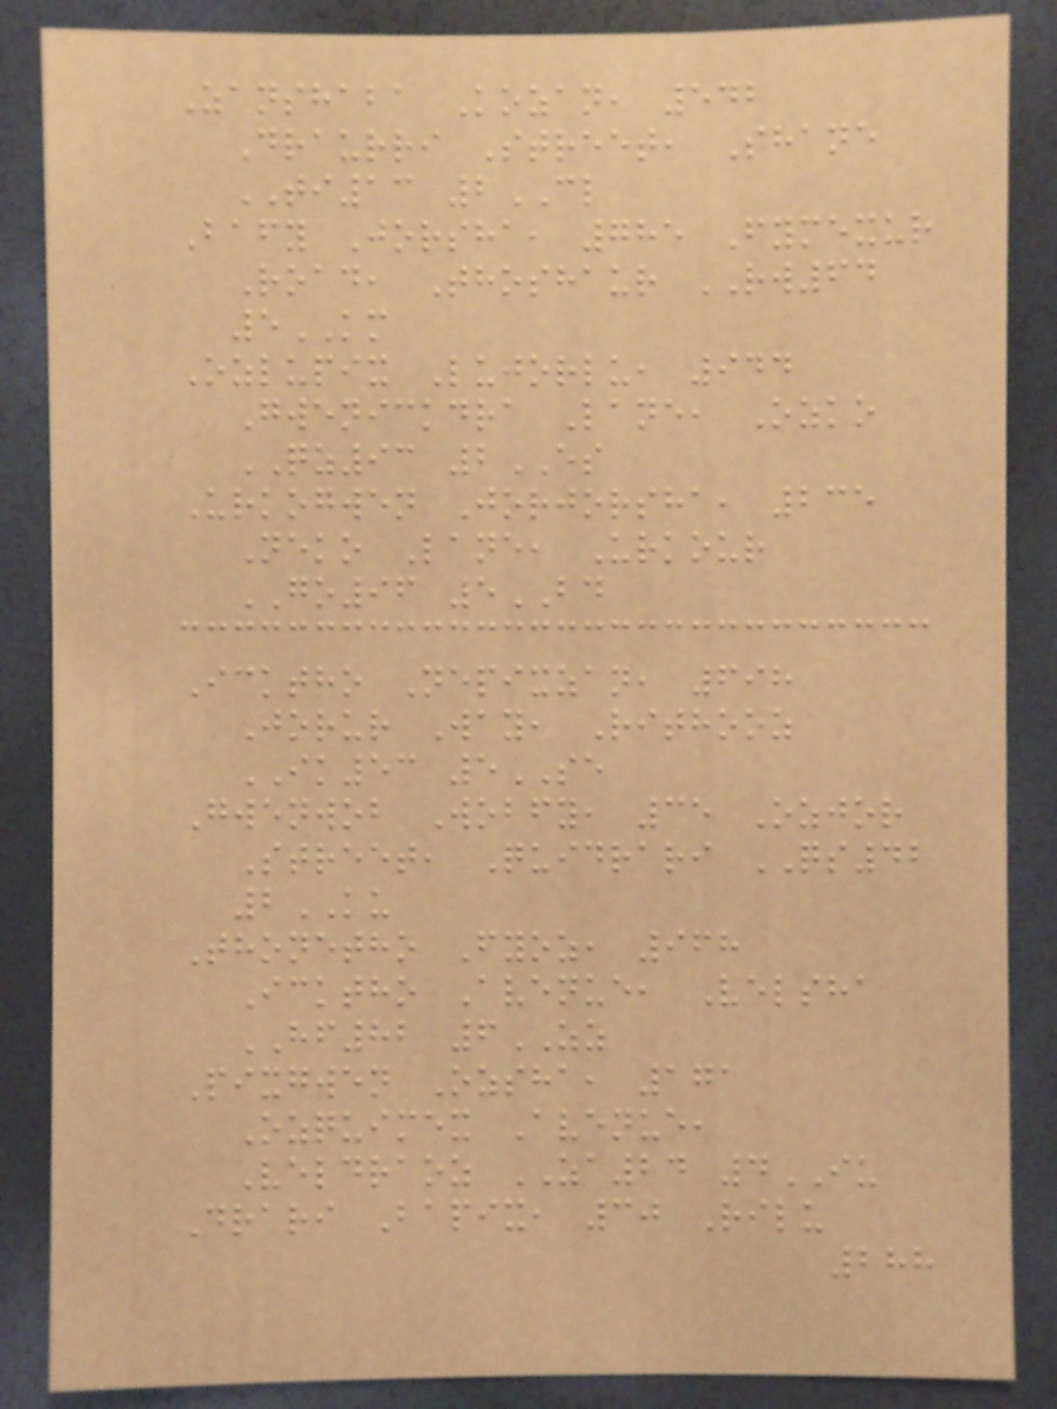Zanshaba Kozan, 542
Draurri Street, Shane
TI13 2CL
Bafy Jorsha, 785 Fymexur
Road, Thoshaur RW64
5KM
Ozlupix Lujorlu, 944
Gwenickdra Lane, Ozko
QZ93 2ES
Urkogwen Jorjorsha, 235
Neko Lane, Urkour
GO96 5BD
Icktho Nepixzan, 698
Jorur Way, Rithooz
IK53 5SE
Gwenwob Wobfy, 35 Ozjor
Street, Quidrari QS42
2KU
Thonetho Fyoz, 968
Icktho Avenue, Velsha
HF82 6ZZ
Pixgwen Ozsha, 171
Ozquimex Avenue,
Veldraoz ZA24 4IU
Drari Bapix, 30 Rilu
288
